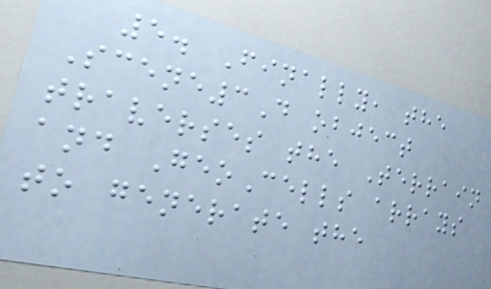5. Finally, the
Scene3D object
traverses the Terrain
and GeoCells arrays
to generate the
